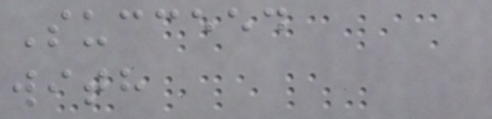Succeed
with
